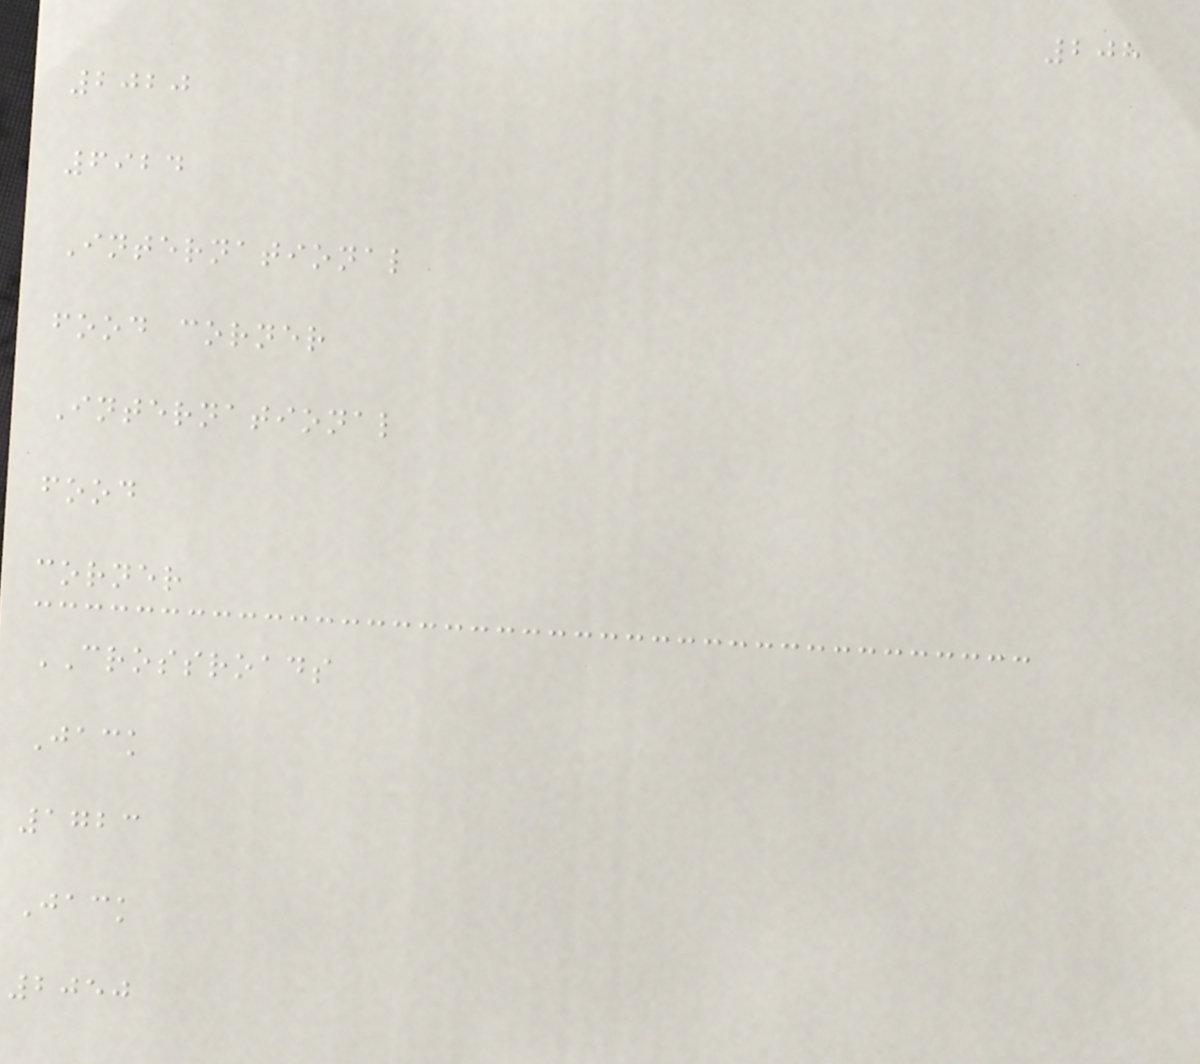208
2020
6924
International
food corner
International
food
corner
CROSSROADS
Jack
1723
Jack
2050
